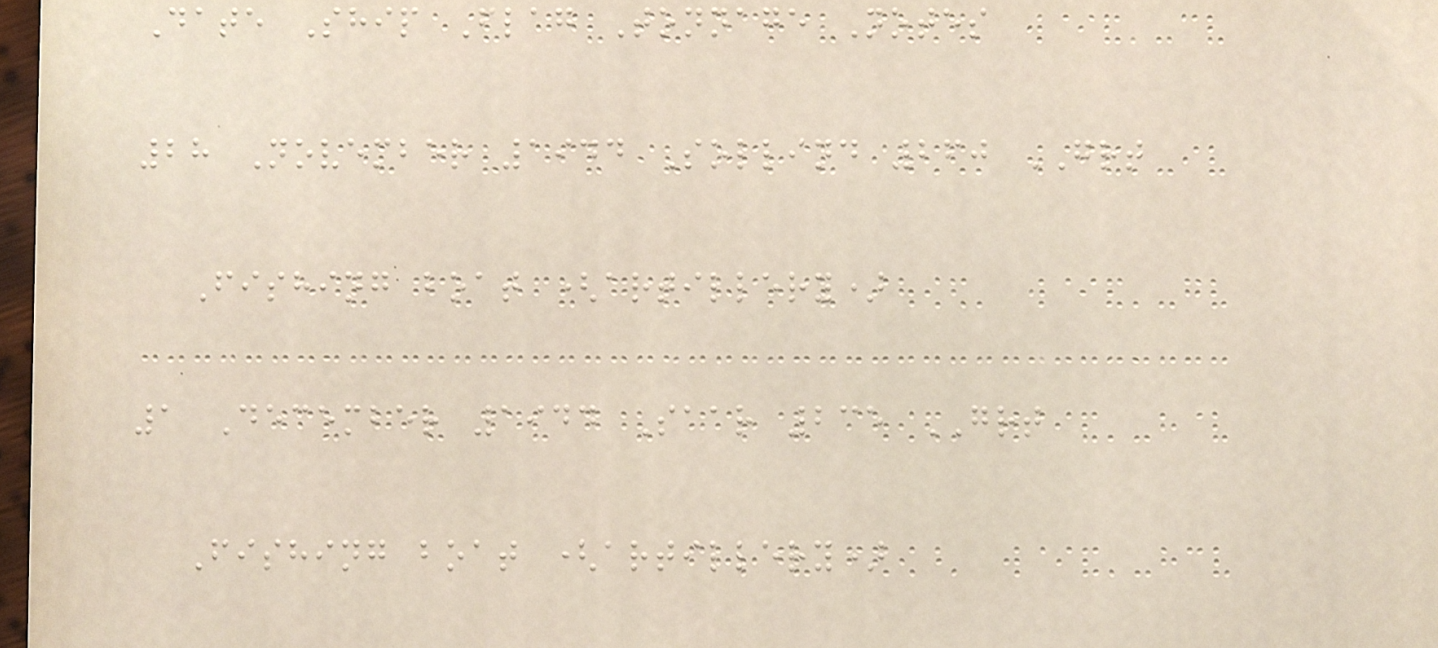Date Ship Flag Tonnage Notes
28 November 1944 Sollind 260 GRT
Fishing boat (artillery)
1 December 1944 Saar 235 GRT
Fishing boat (artillery)
